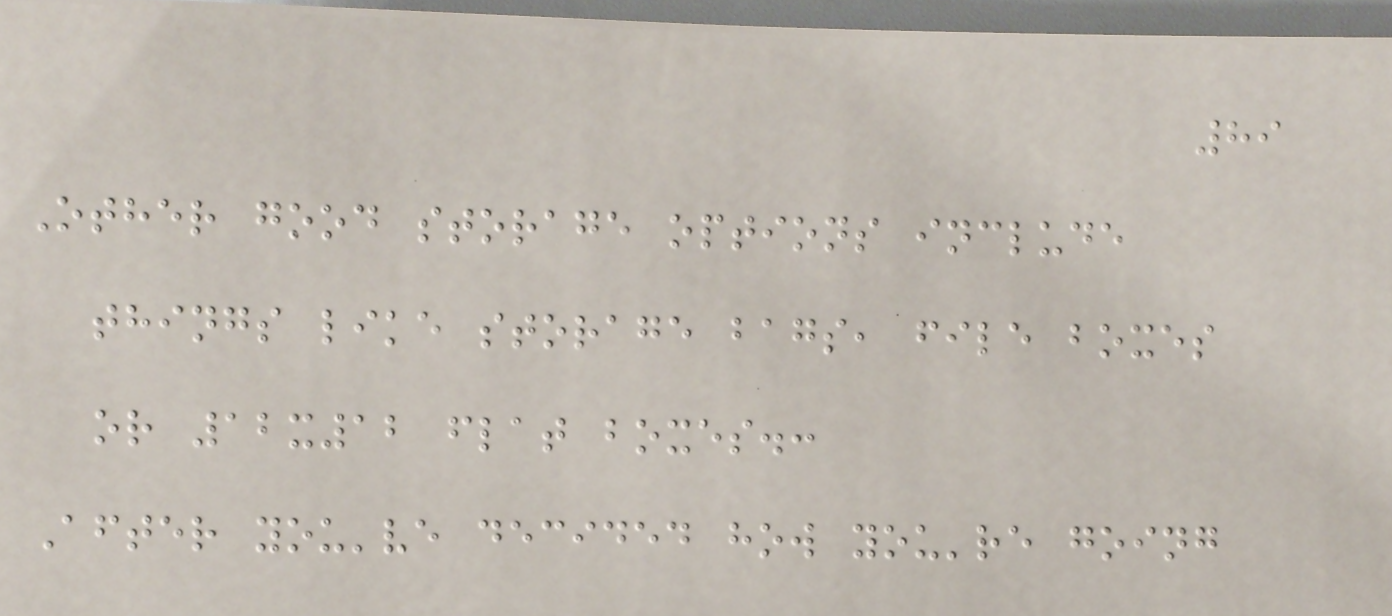89
Other good storage options include
things like storage bags, file boxes
or 12x12 flat boxes.:
After you've decided how you're going
